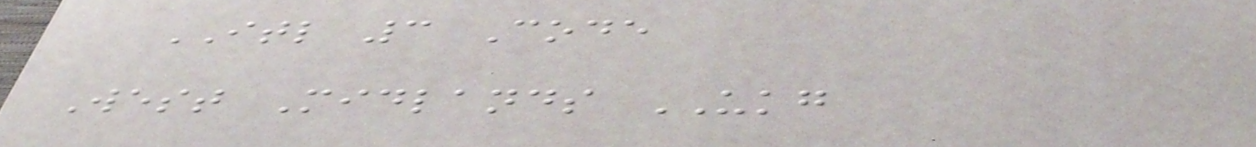ITL 3 Code
West Midlands UKG
